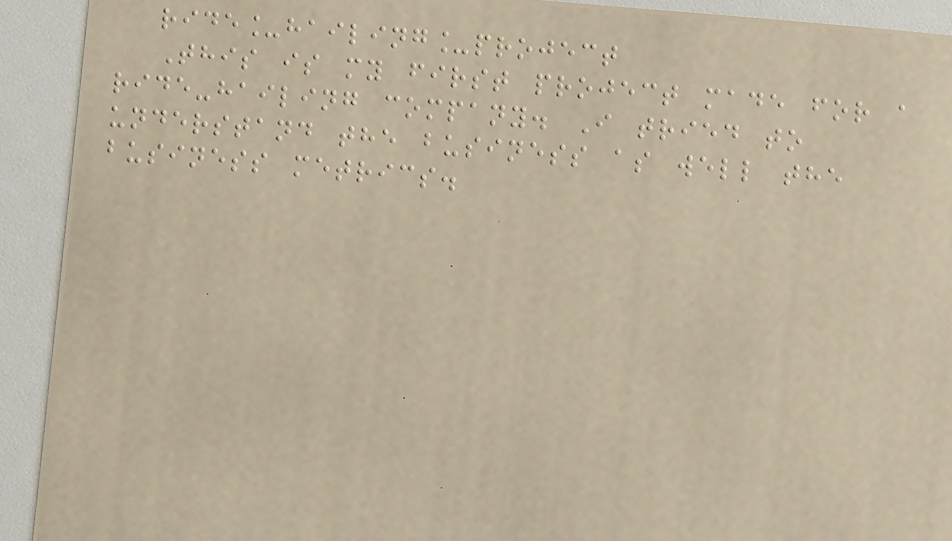ride_hailing_project
This is my first project made for a
ride-hailing company. I tried to
understand the business as well the
business metrics.
